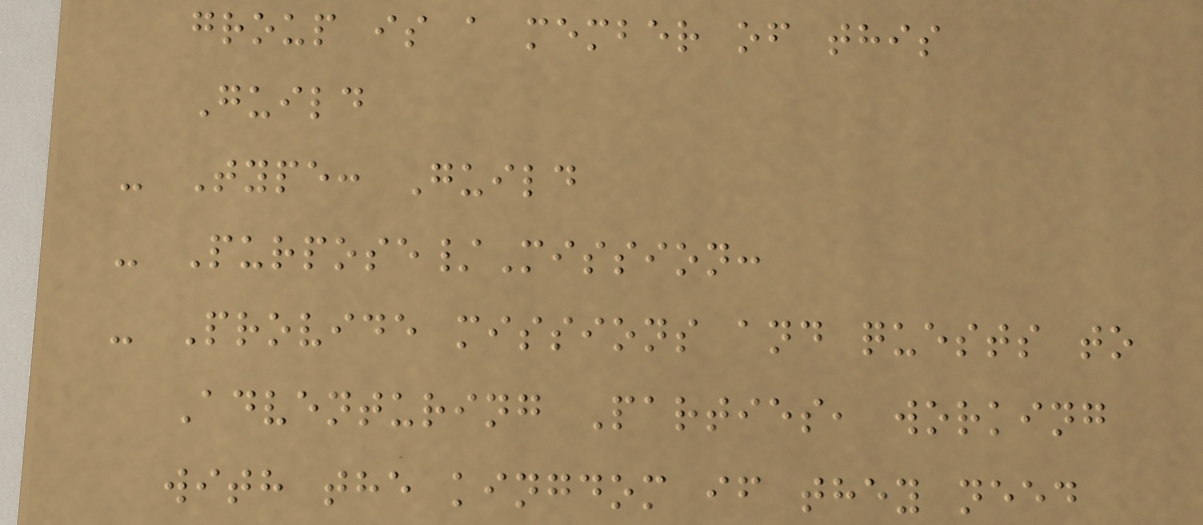group is a member of this
Guild
- Type: Guild
- Purpose/Mission:
- Provide missions and quests to
Adventuring Parties, working
with the kingdom if they need
